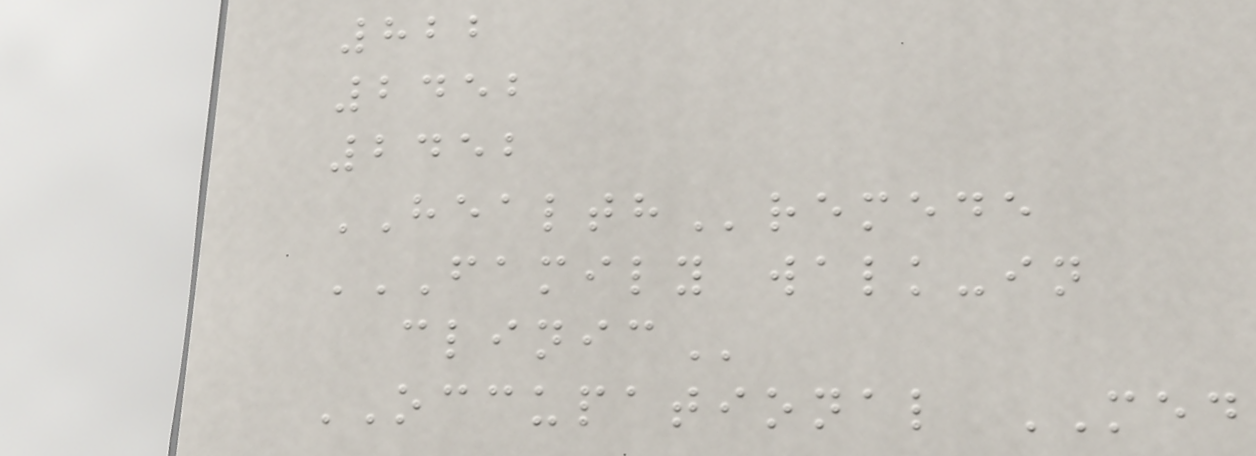822
2452
2452
HEALTHremede
FAMILY WALK-IN
CLINIC
OCCUPATIONAL MED
